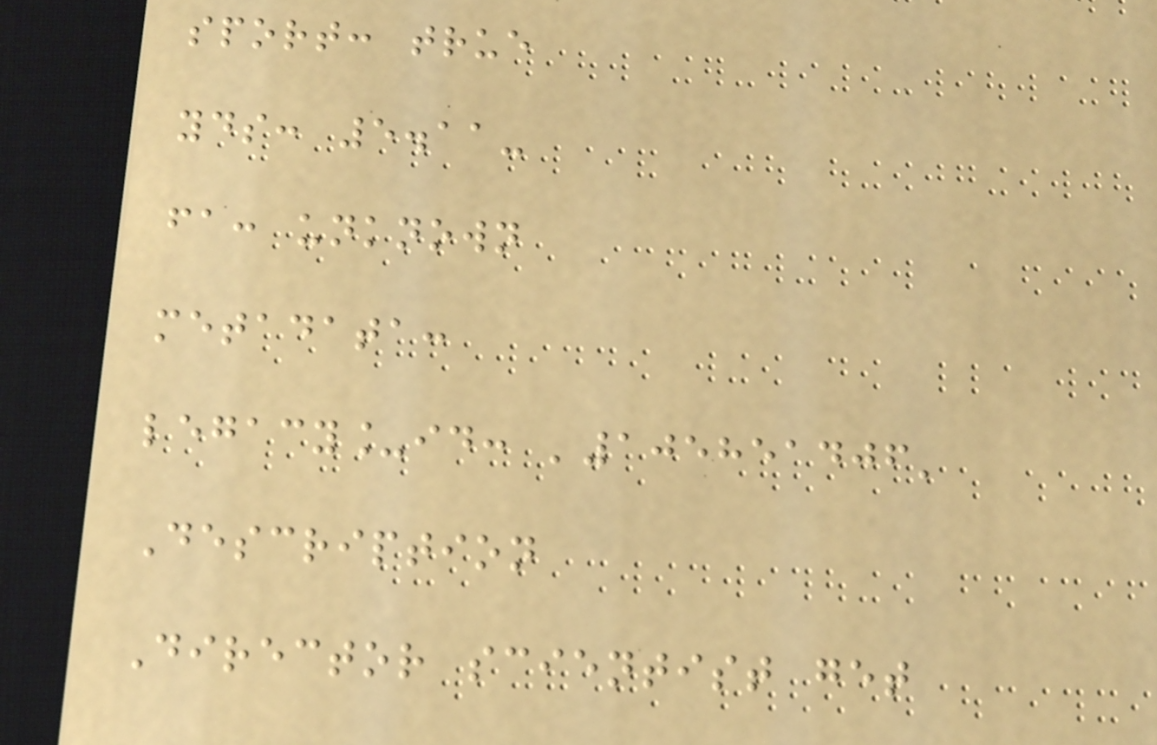sport: true
yds: 5.11-
fa: unknown
metadata:
legacy_id: '105851406'
Description
Director scientist get
